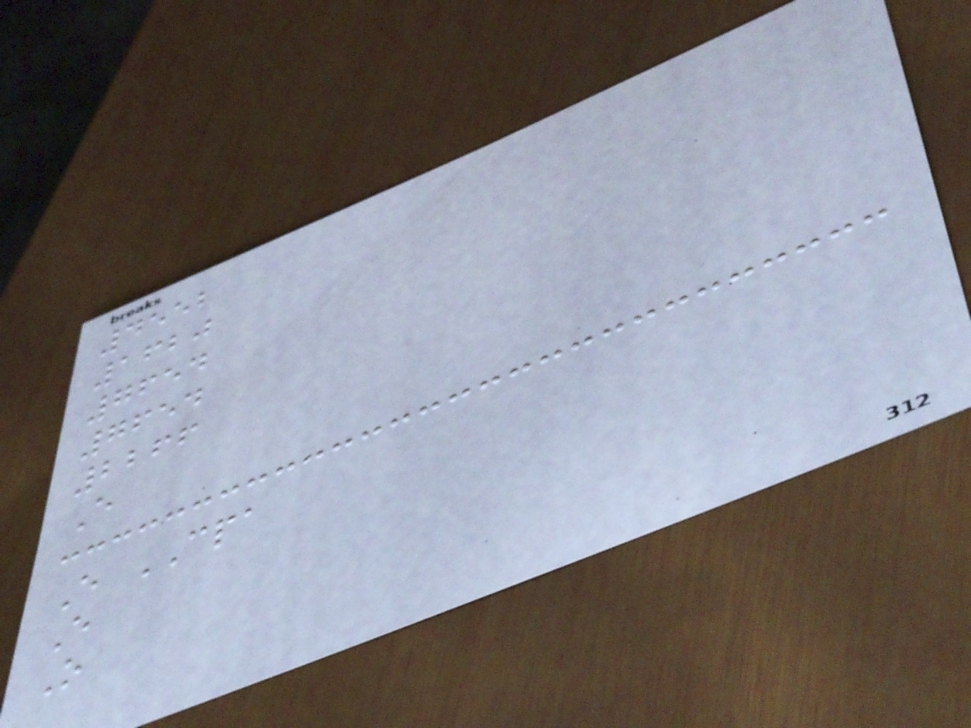4552
1620
7654
7654
2266
E
E CPA
E
O
